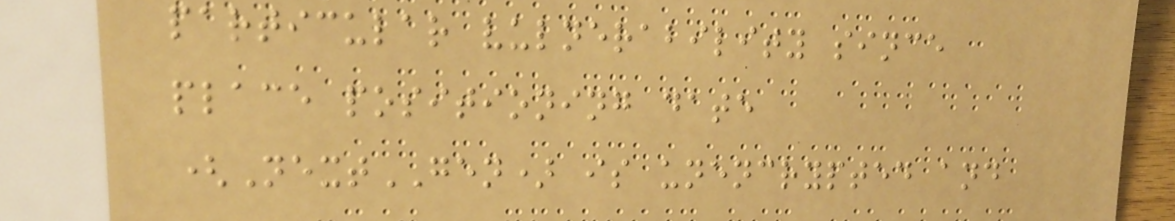particular vulnerability since
place positioning date
(NextGEN) is unencrypted and
